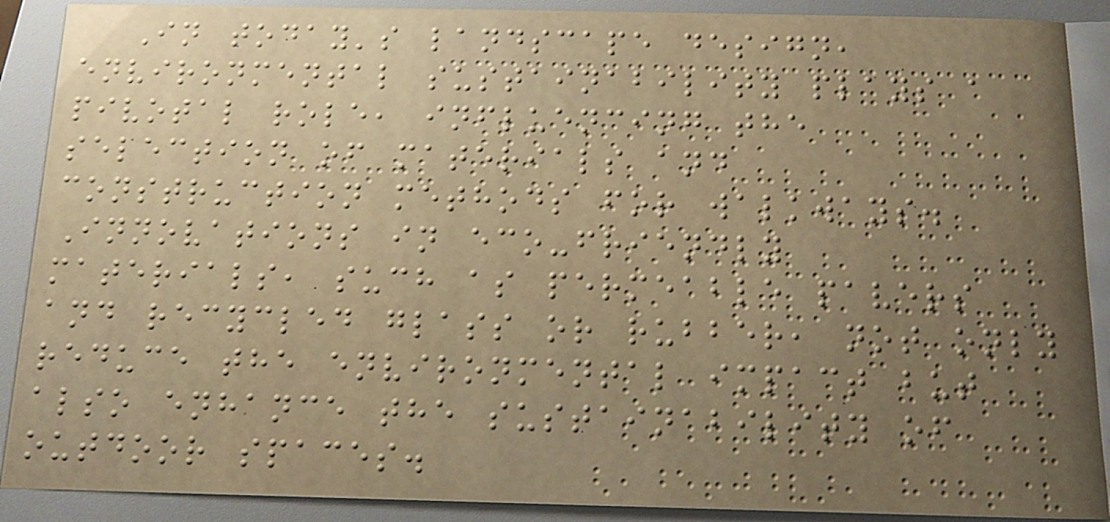In today's landscape design,
environmental sustainability plays a
pivotal role, influencing the
selection of materials and
construction methods for walkways.
Innovations in eco-friendly
materials, such as permeable pavers
and recycled glass or rubber, not only
reduce the environmental impact but
also enhance the sustainability of
outdoor spaces.
